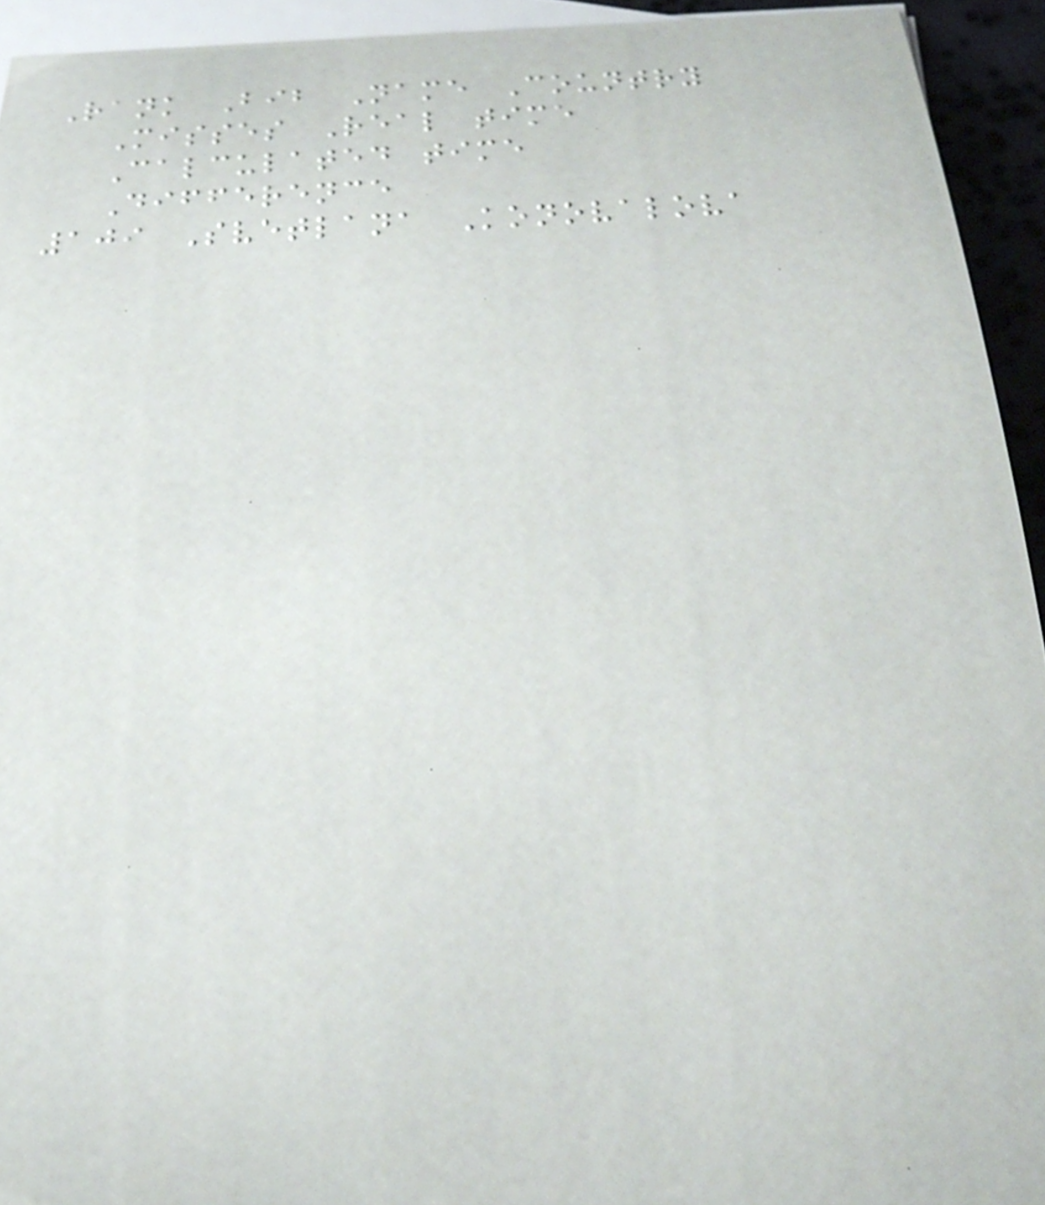Rank Bib Name Country
Misses Real time
Calculated time
Difference
109 Svetlana Konovalova
